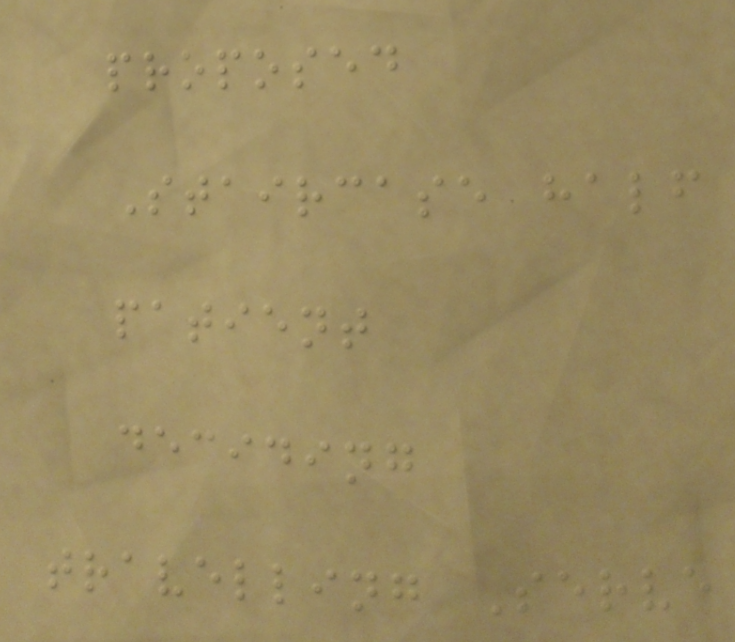proposed
Staircase half
patient
deciding
travelling Serve
